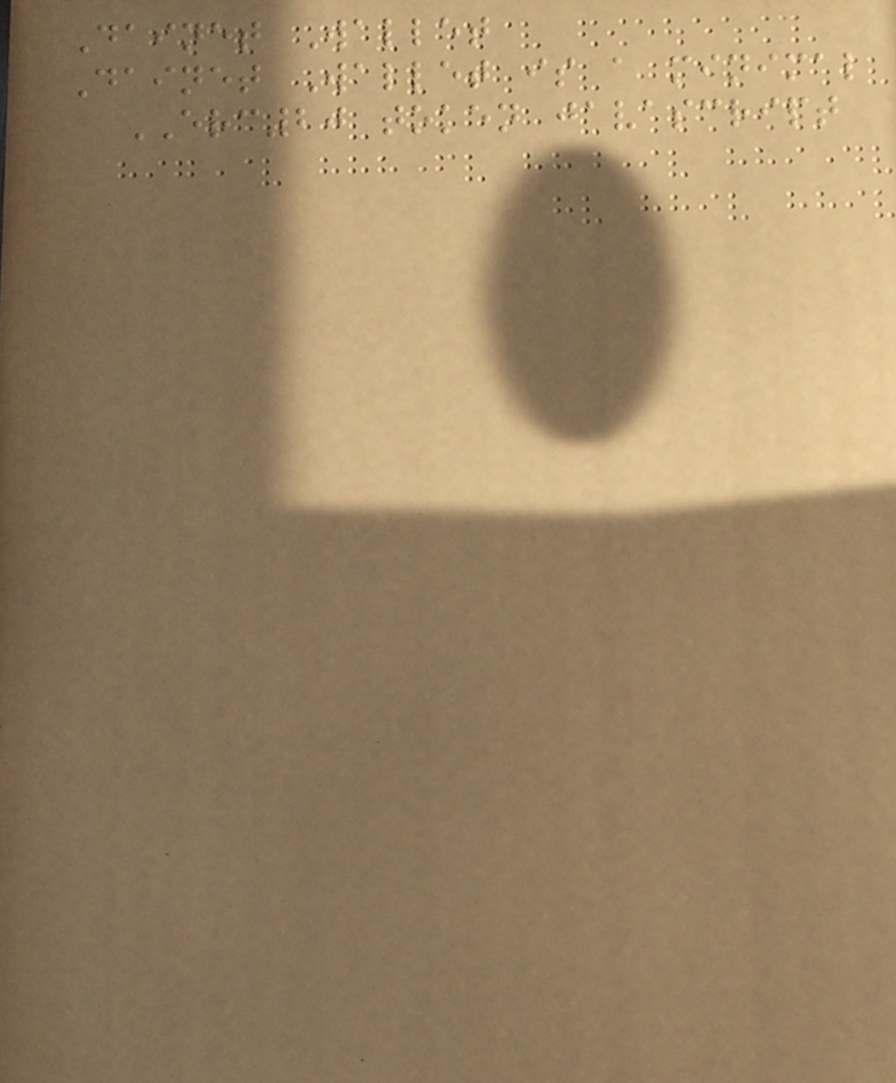Dainet Wallet
Dainet Wallet is a minimal
ERC20 token javascript
